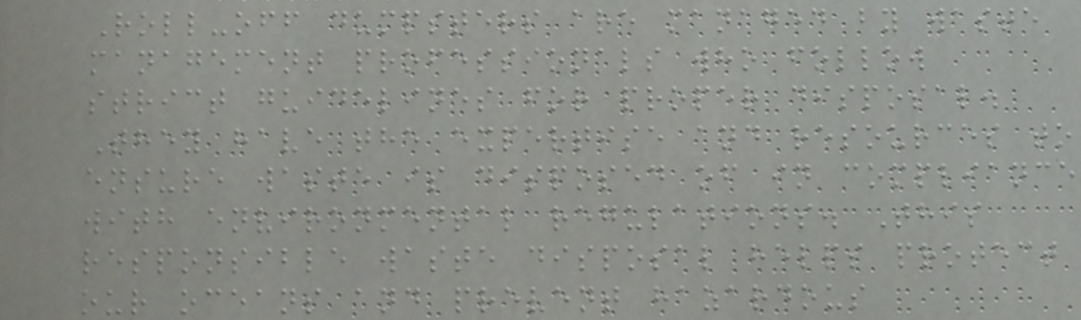Roll-off dumpsters are managed by waste
management professionals who follow
strict guidelines for proper disposal.
They have the expertise and resources to
ensure waste is disposed of in compliance
with environmental regulations. This
responsible waste disposal helps protect
our oceans and prevent hazardous
